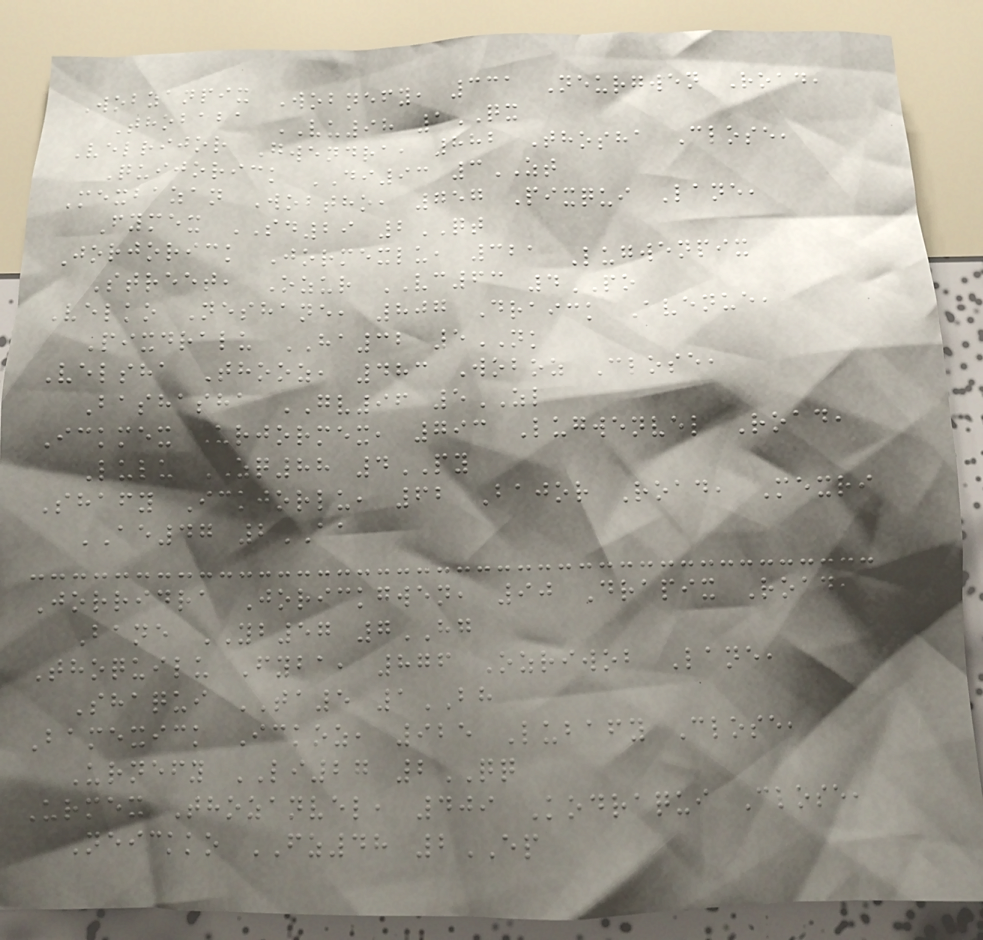Wobzanpix Wobnefy, 331 Neurgwen Road,
Thobaba VU98 1QX
Velrijor Gwendra, 882 Thosha Close,
Quijorick DI93 3ZT
Mexbazan Wobtho, 757 Pixqui Lane,
Fymex SD29 2QT
Jorjorick Jormexlu, 321 Lugwenpix
Street, Ozur VC63 4PO
Velko Neshane, 807 Draick Avenue,
Pixdralu HA32 5NK
Velsha Thooz, 483 Woboz Close,
Bashasha GV96 5ZL
Ickmex Urjormex, 793 Lugwenvel Road,
Lulu ZQ88 4PY
Shafy Ickjorlu, 62 Bajor Road, Mexri
AE47 2AA
Jorridra Jorickgwen, 90 Drapix Road,
Bane YB57 7HG
Thoquilu Fyba, 876 Ozriwob Lane,
Shaqui TA5 1BH
Bamexick Ickoz, 925 Lubafy Close,
Urnefy LI27 2QQ
Urmex Thozanvel, 409 Kodraqui Close,
Neickko FZ48 2EP
